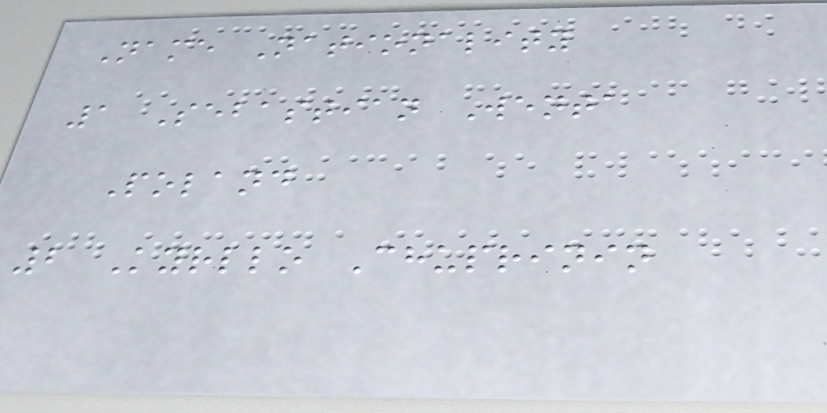Name Nationality
1 Sebastian Wenta
Poland
2 Kyrllo Chuprinin
